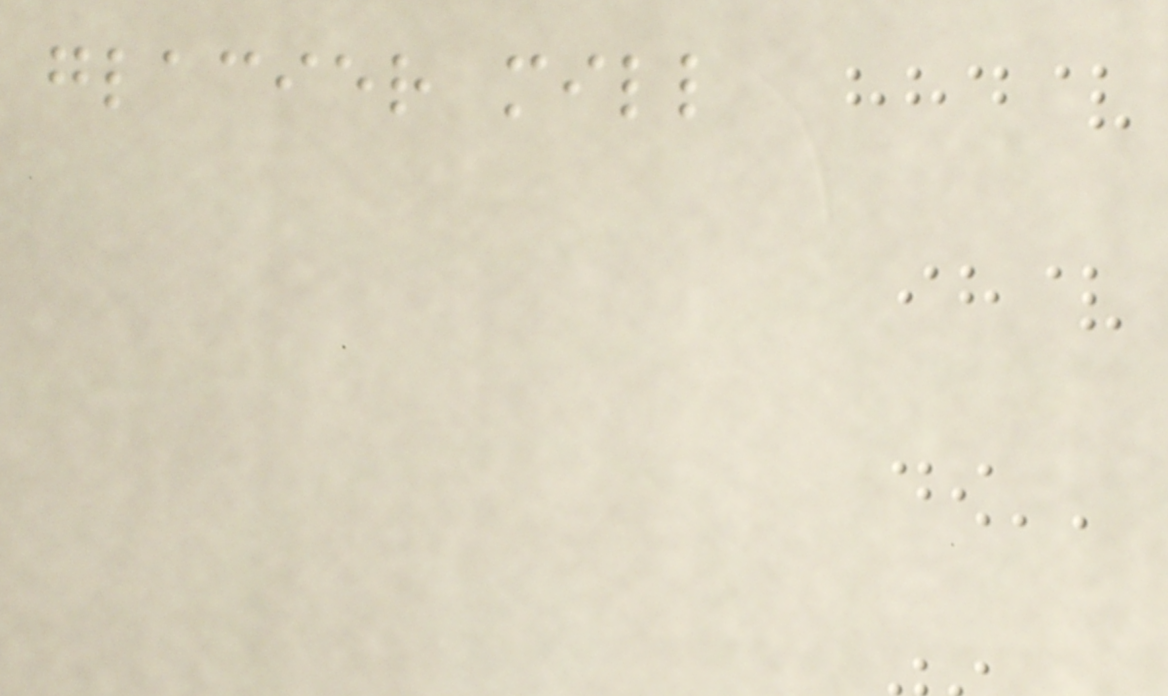glacier mill
